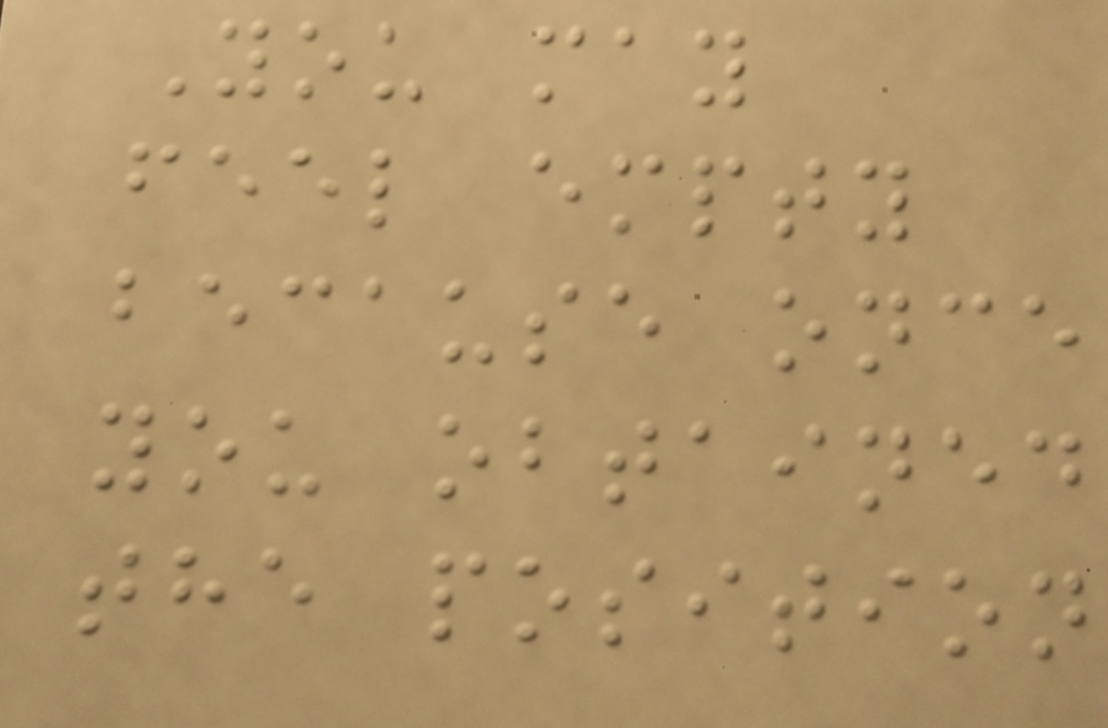You may
feel empty
because once
you obtained
the position
